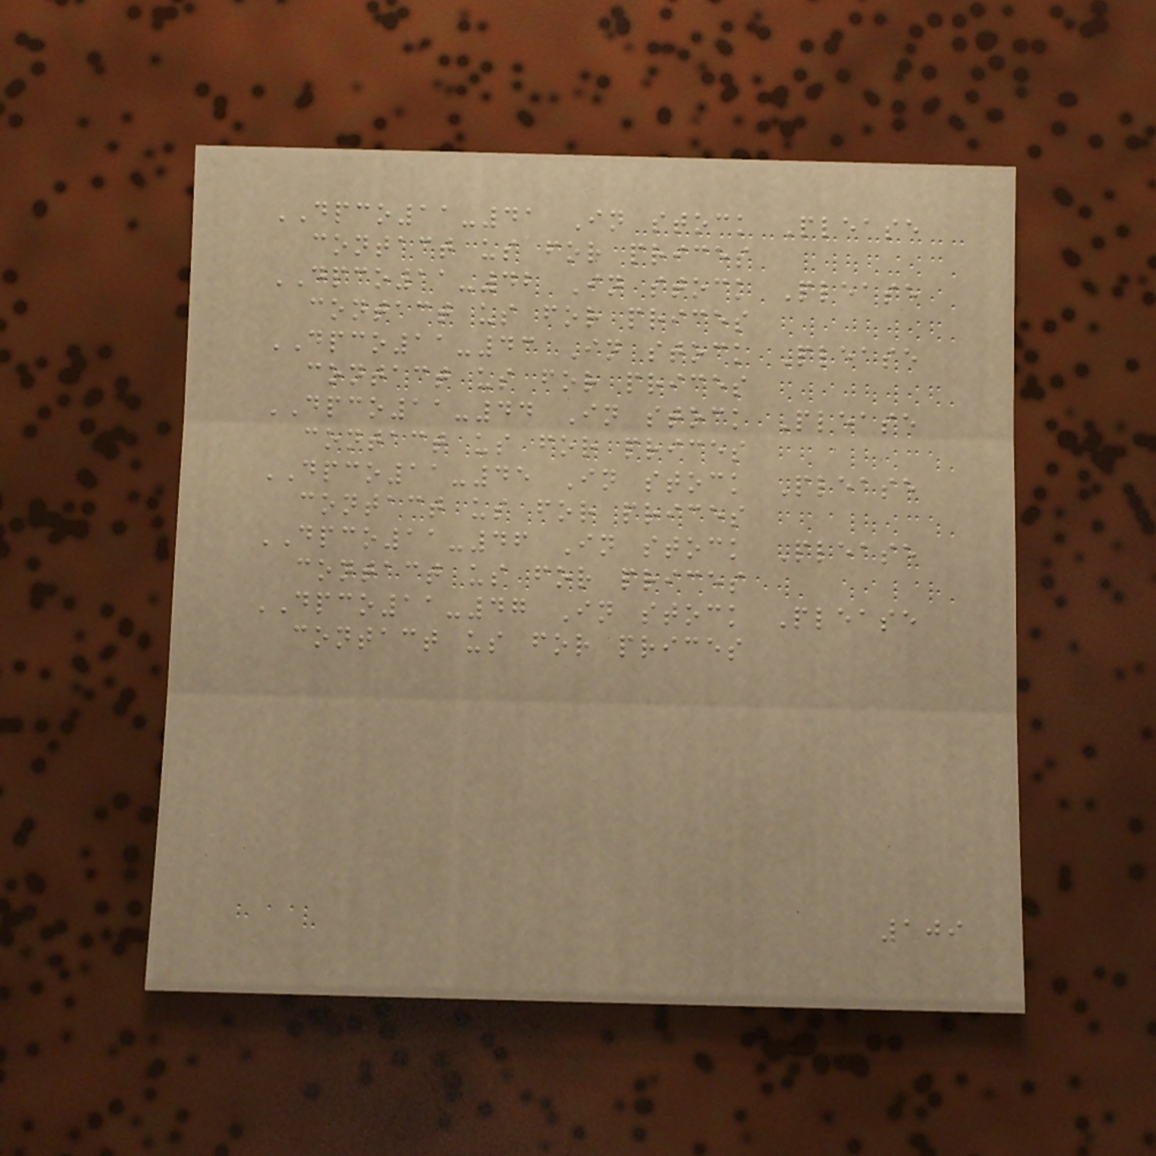DPCO11-41 In stock Please
contact us for prices
DPCO11-42 In stock Please
contact us for prices
DPCO11-43 In stock Please
contact us for prices
DPCO11-44 In stock Please
contact us for prices
DPCO11-45 In stock Please
contact us for prices
DPCO11-46 In stock Please
contact us for prices
DPCO11-47 In stock Please
contact us for prices
109
